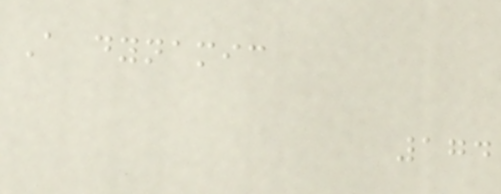A dynamic
174
